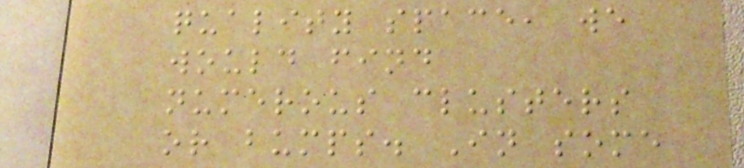quality space, we
would find
numerous clusters
or bumps. In some
